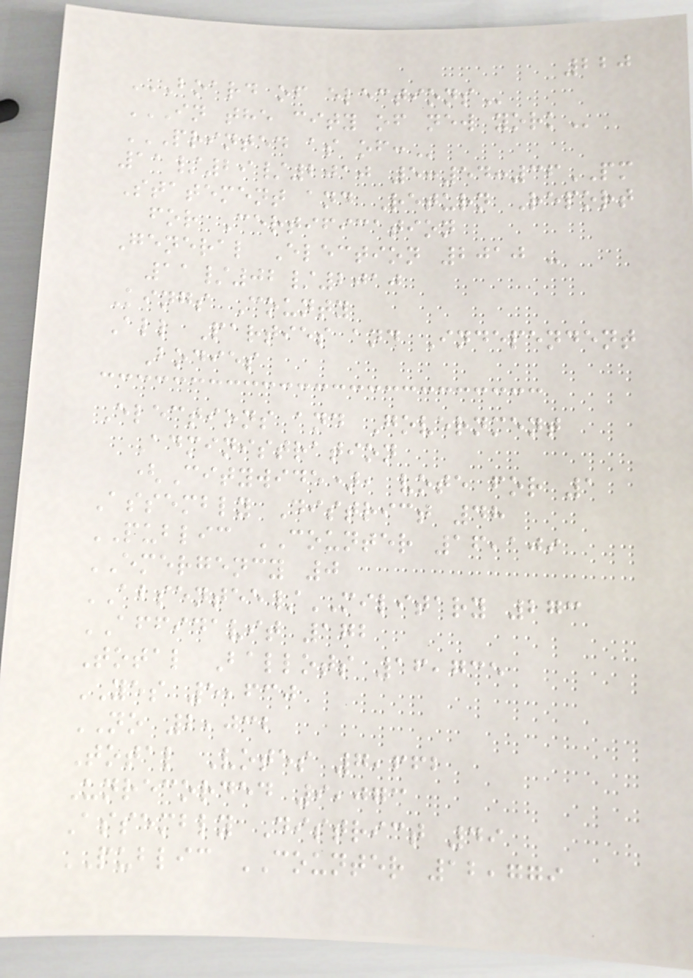220
BOARD OF ELECTIONS
IN THE CITY OF NEW YORK
PRINTED AS OF:
11/29/2010 5:54:36PM
Statement and Return Report
for Certification
General Election 2010 -
11/02/2010
Kings County
All Parties and Independent
Bodies
Elections and Government
Administration
(Citywide), vote for 1
Assembly District 48
PUBLIC COUNTER 16,109
EMERGENCY 0
ABSENTEE/MILITARY 273
AFFIDAVIT 172
Total Ballots 16,735
YES 5,630
NO 2,032
Total Votes 7,662
Unrecorded 9,073
Assembly District 49
PUBLIC COUNTER 12,779
